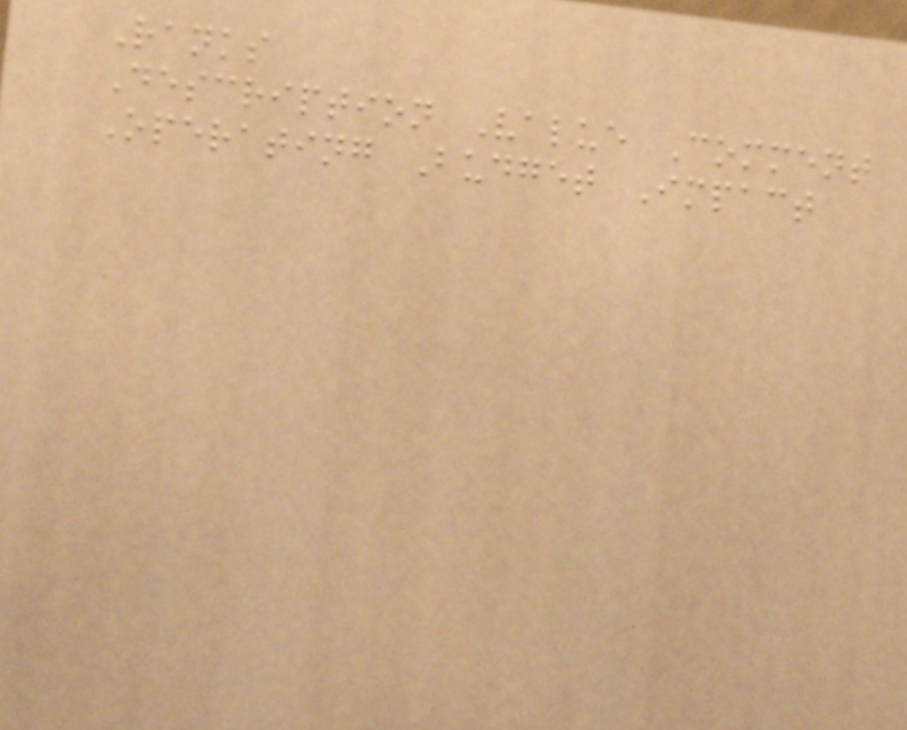Ranks
Description Value Comment
Operating Budget Impact
